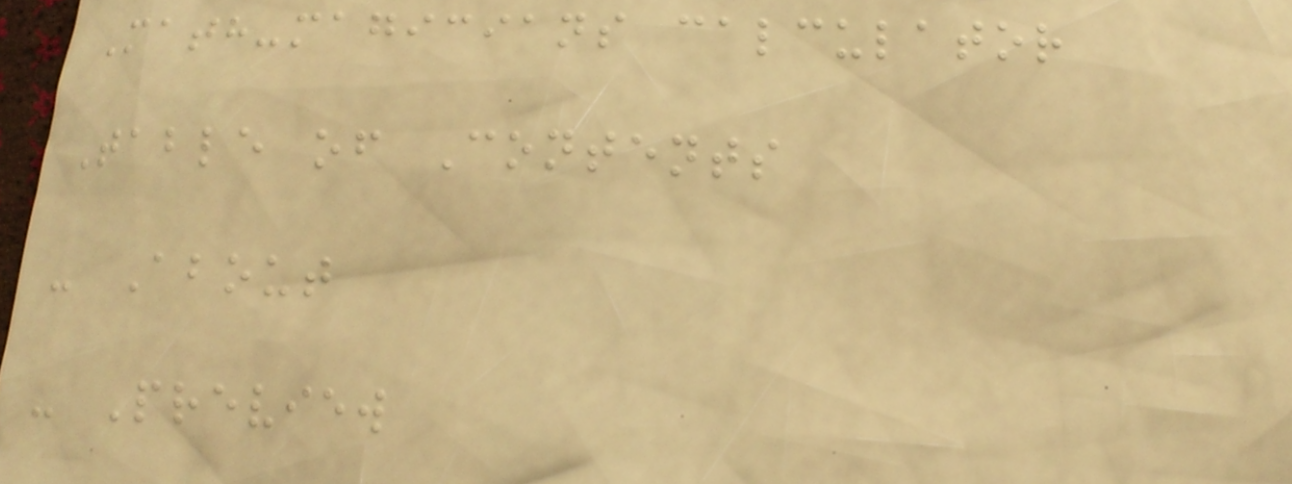Math-magicians calculator
Table of Contents
- About
- Preview
